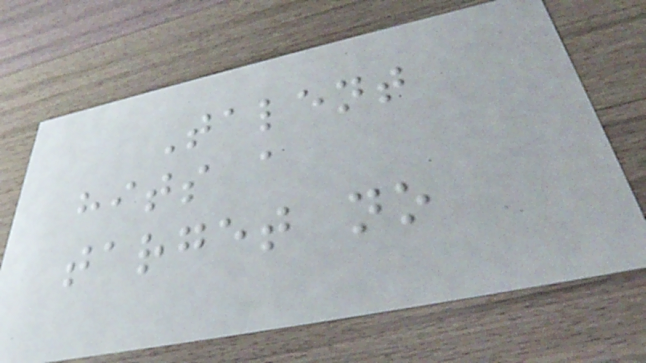Talent
hits a
target no
